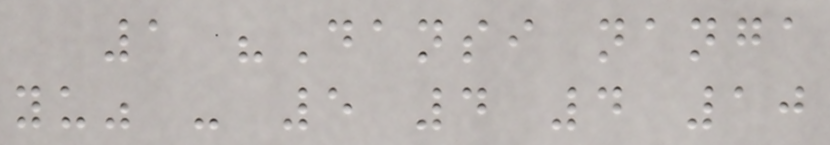1 "Dansi nanga
yu" - 5 4 4 10
